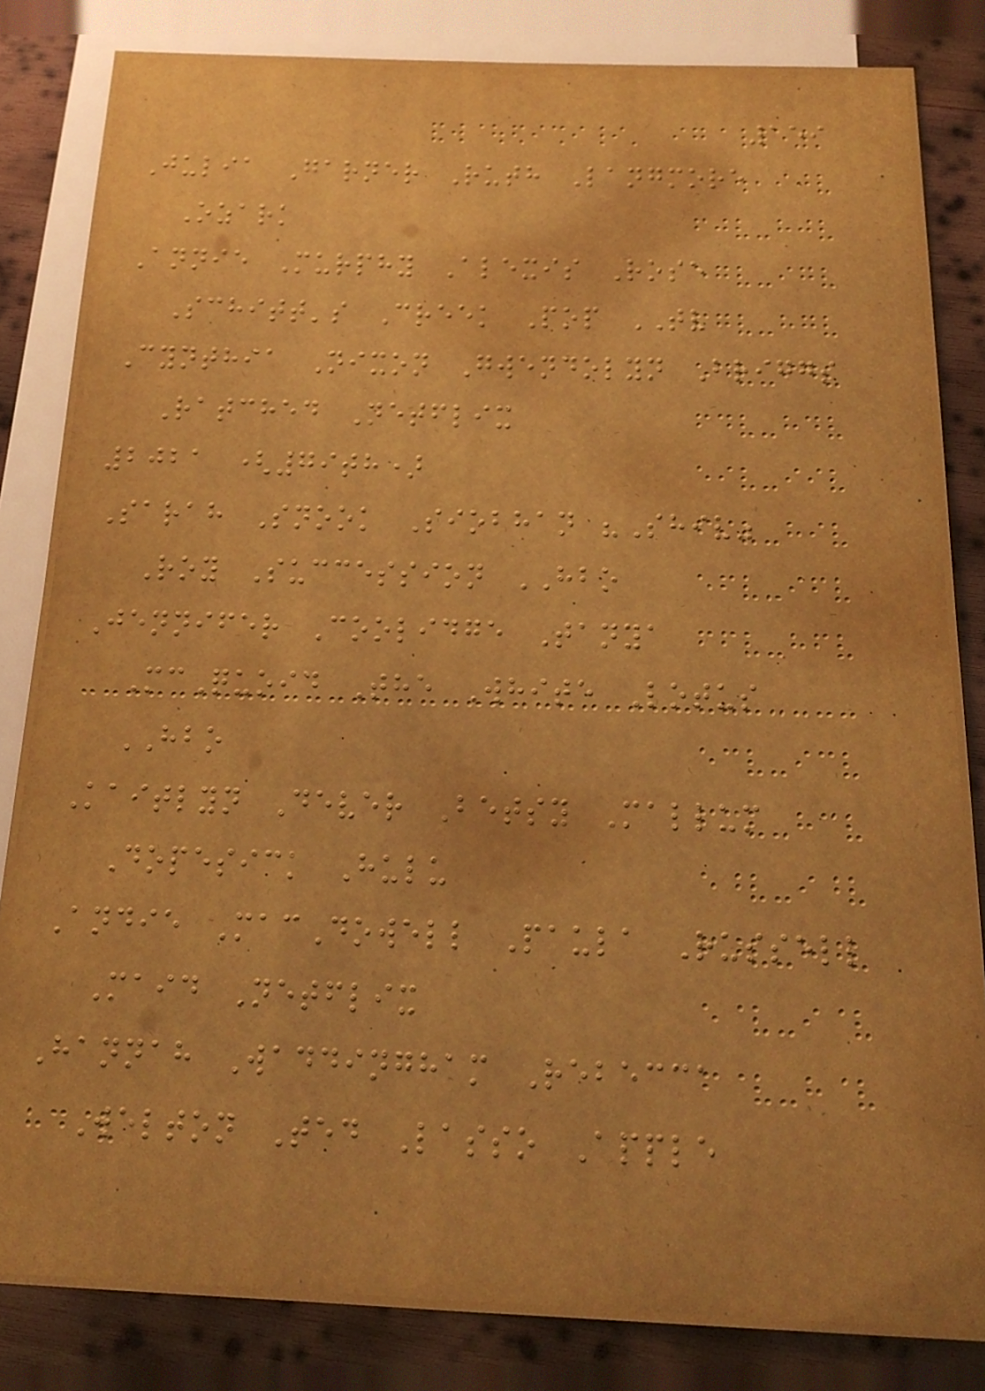159
Julia Garner Ruth Langmore
Ozark
Annie Murphy Alexis Rose
Schitt's Creek Pop TV
Cynthia Nixon Gwendolyn Briggs
Ratched Netflix
2021 (79th)
Sarah Snook Siobhan "Shiv"
Roy Succession HBO
Jennifer Coolidge Tanya
McQuoid The White Lotus
HBO
Kaitlyn Dever Betsy Mallum
Dopesick Hulu
Andie MacDowell Paula Russell
Maid Netflix
Hannah Waddingham Rebecca
Welton Ted Lasso Apple
